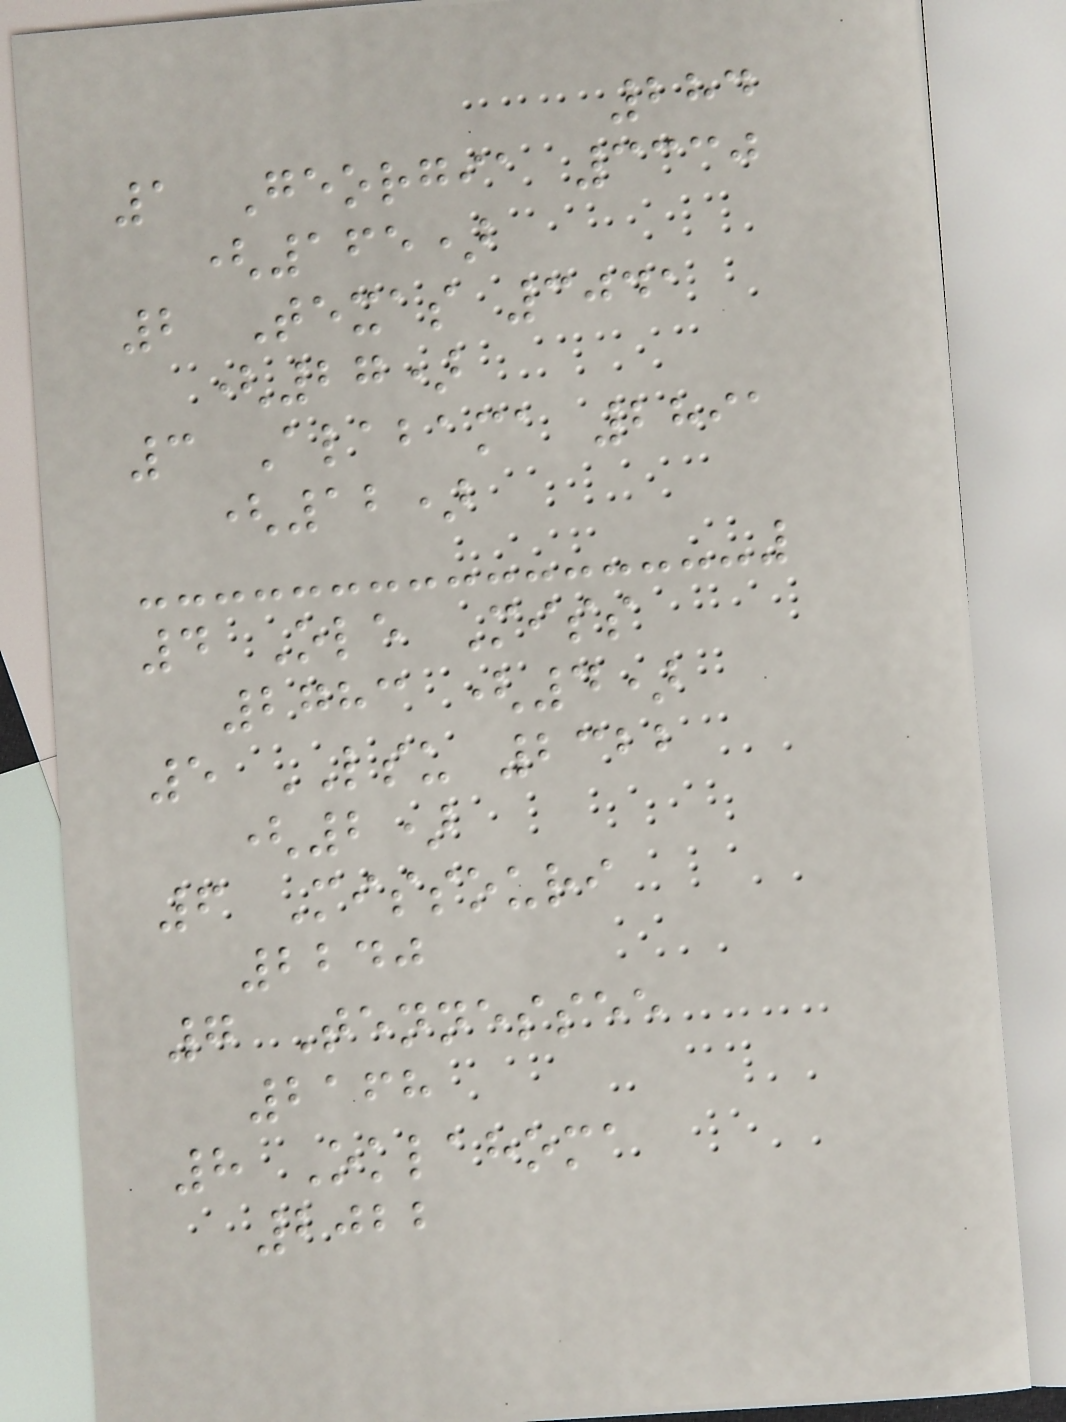284
1 Georgia 3330
(165)
2 Texas 3041
(27)
3 Alabama 2891
(12)
4 Ole Miss
2783 (4)
5 LSU 2322
(2)
6 Missouri
2240
7 Tennessee
2168
8 Oklahoma
2022
